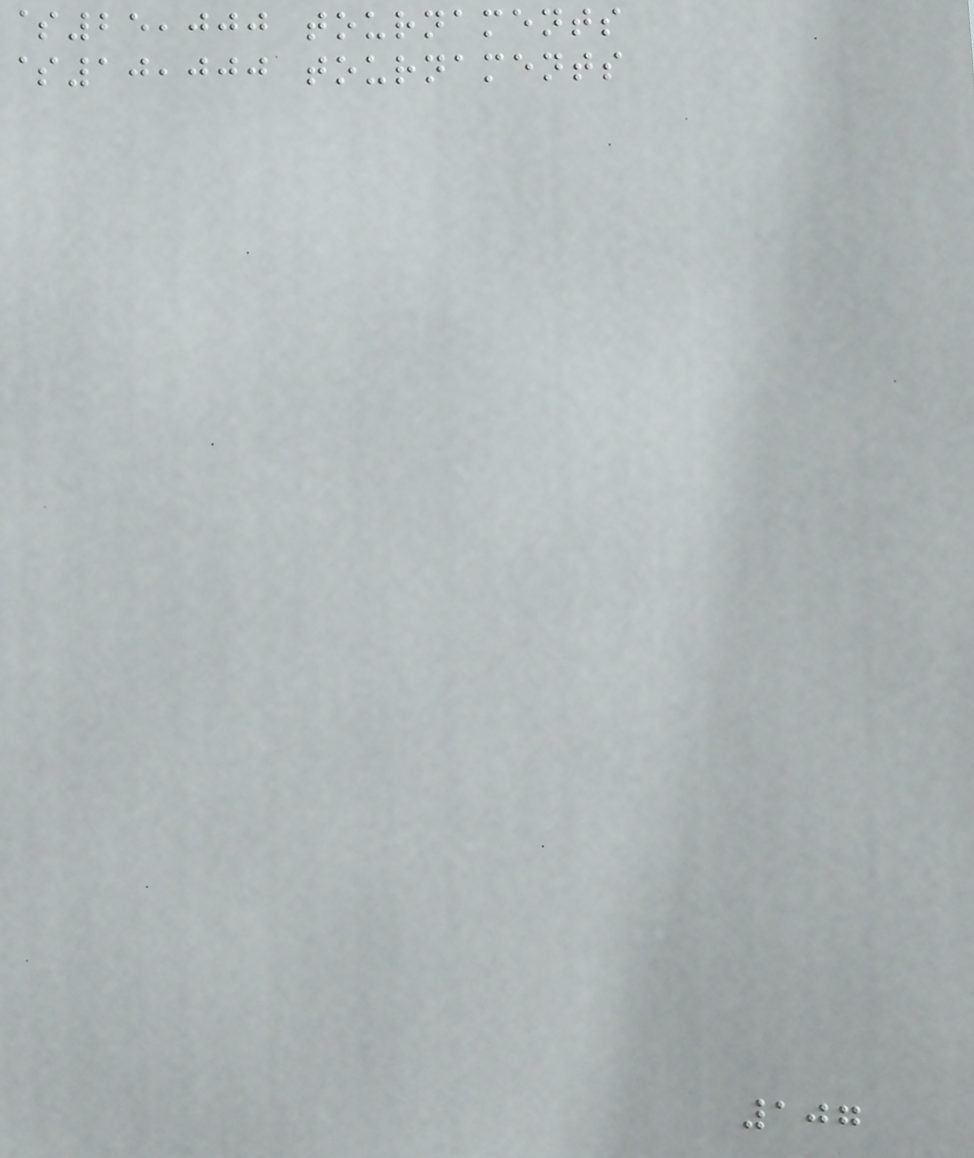$25,000 tournaments
$10,000 tournaments
107
